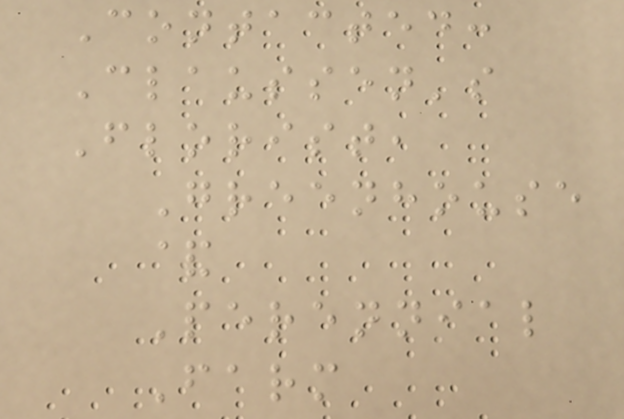Contacted:
Claussen's
Florist,
Greenhouse
&
Perennial
Farm
